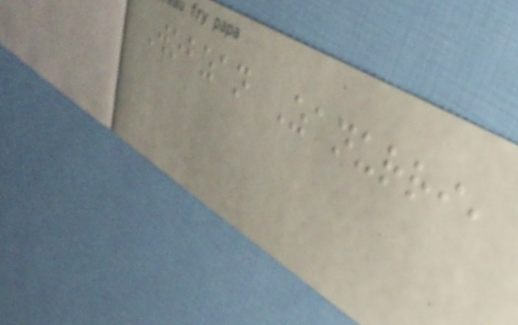Wobzan Zanurri,
